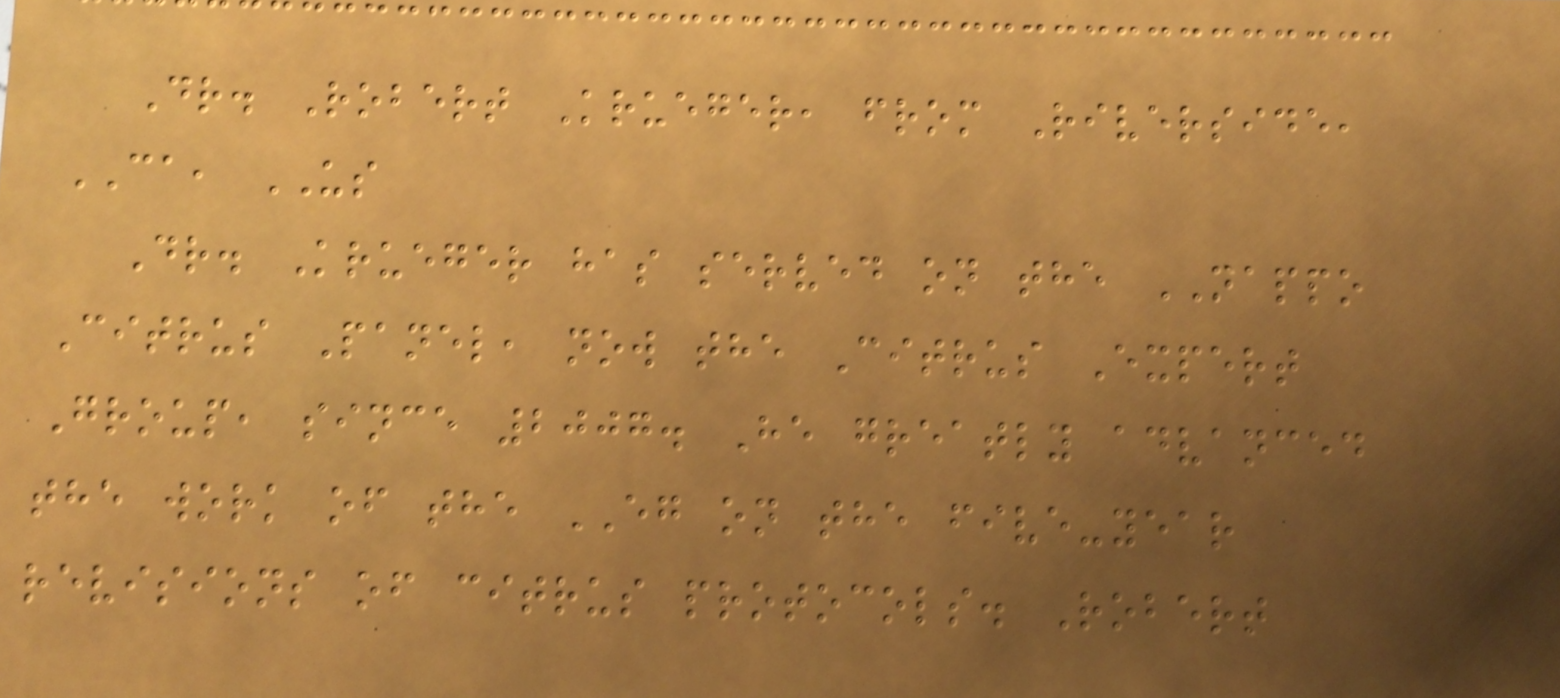Dr. Robert Krueger, from Riverside,
CA, US
Dr. Krueger has served on the NAPPO
Citrus Panel, now the Citrus Expert
Group, since 2007. He greatly advanced
the work of the EG on the five-year
revisions of citrus protocols. Robert
